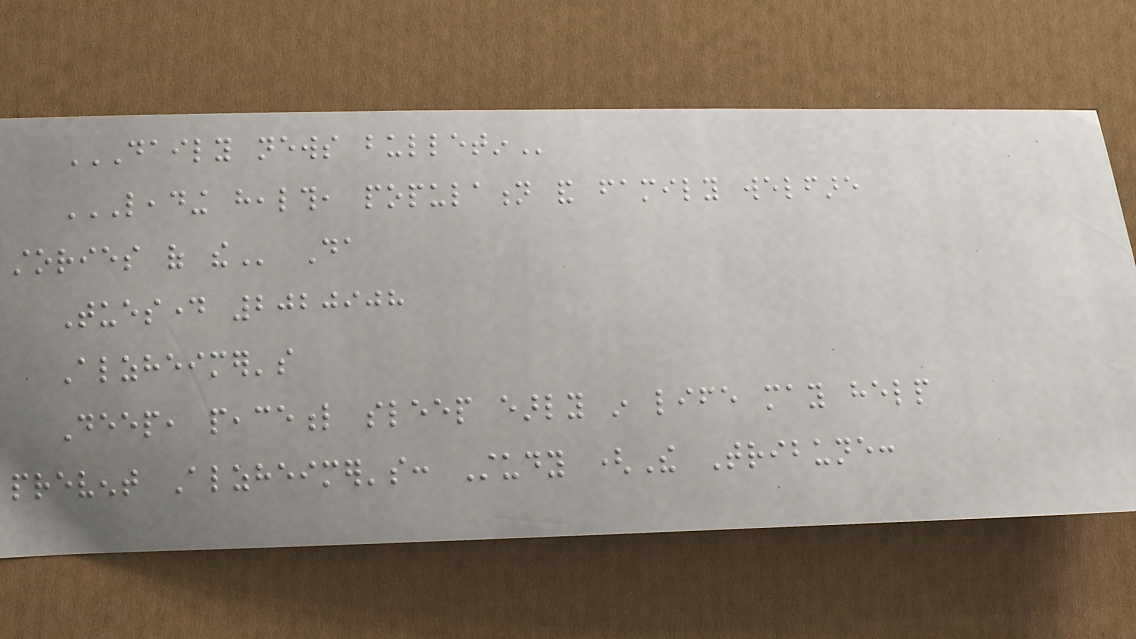DAILY NEWS BULLETIN
LEADING HEALTH, POPULATION AND FAMILY WELFARE
STORIES OF THE Da
Tuesday 2020908
Alzheimer's
Deep, peaceful sleep early in life may help
prevent Alzheimer's: Study (The Tribune:
